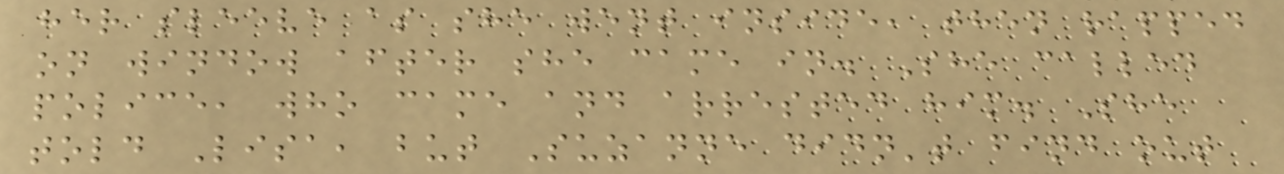her sleeve as she went inside, then rapped
on window after she came in. She called
police, who came and arrested him. She
told Lisa, but Suzanne didn't find out
